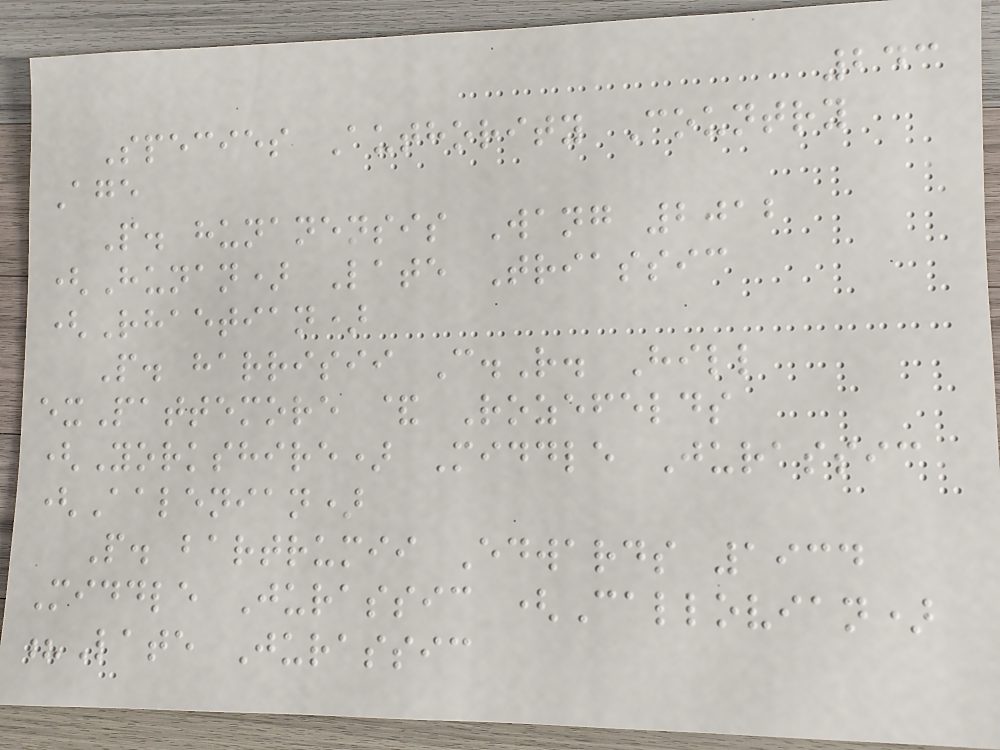243
Species Authority Country
Age
P. hunanensis Wang 2012
(Hunan) Late Triassic
(Rhaetian)
P. harrisii C.R. Hill
exPattemore & Rozefelds
(Yorkshire) Middle Jurassic
(Aalenian)
P. bartrumii Edwards 1934
Middle Jurassic (Callovian)
?Late Jurassic
